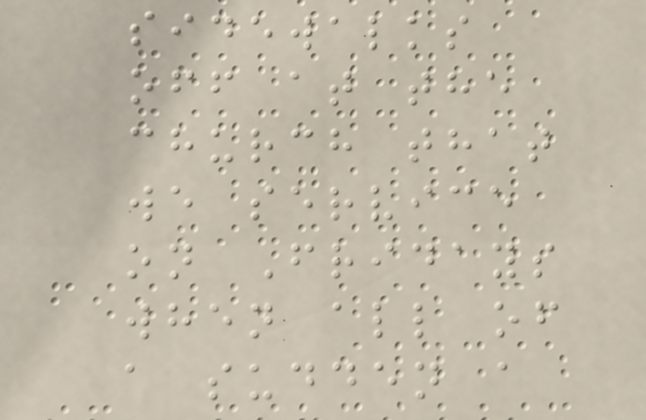sidewalks
off at the
church that
we service
on Fridays
when all of
a sudden a
